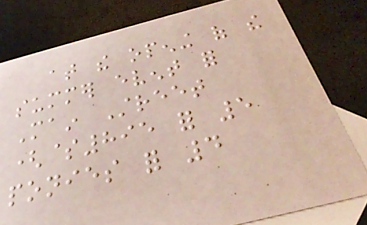at the opening of the
summer event for
Main Street
($895 for 5
ponies for 4
